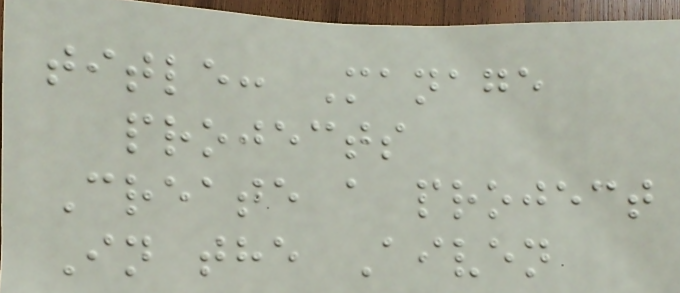title: Manage
projects
Create a project
In the Aiven
